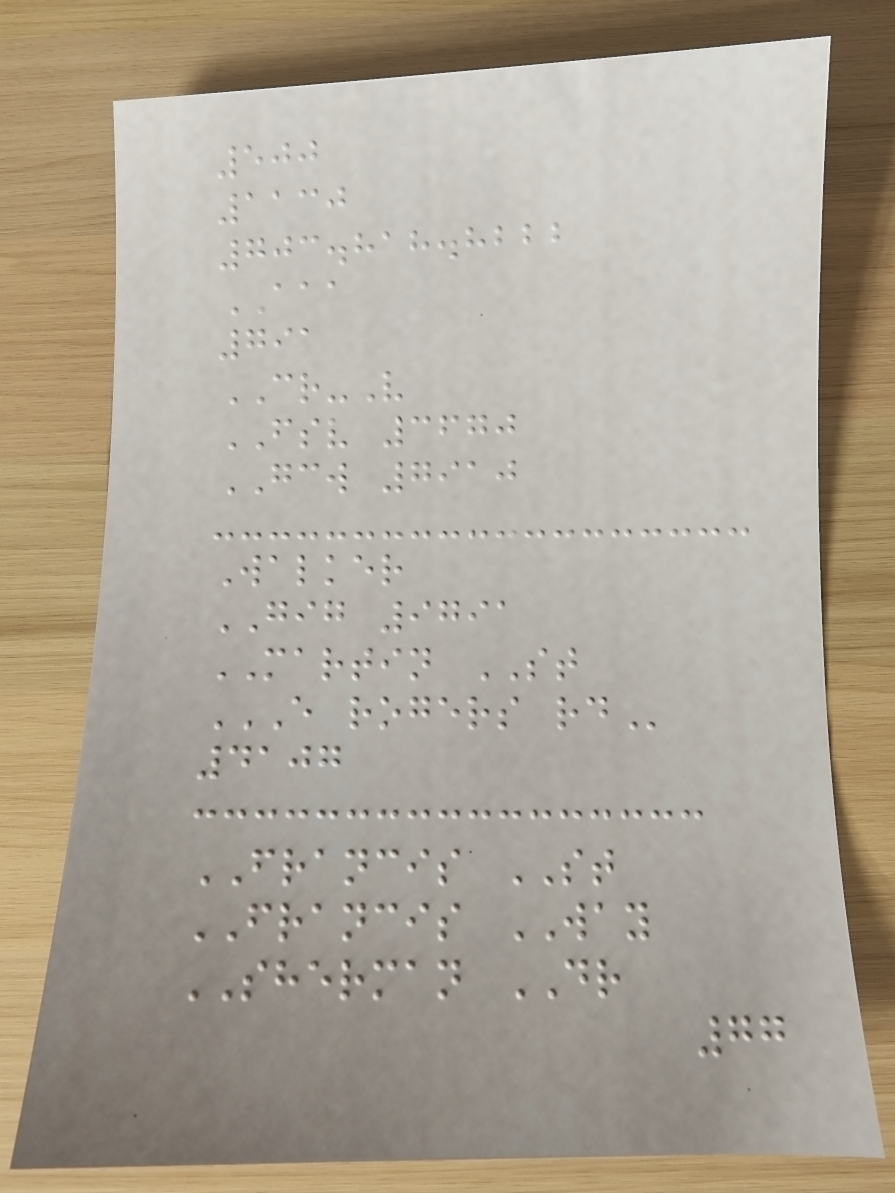500
1130
703.818.8222
AAA
791
CR-V
FSV 3670
GCW 7910
Walker
GIG 9791
MARTIN ST
E ROGERS RD
4107
FRANCIS ST
FRANCIS WAY
SHERMAN DR
77
